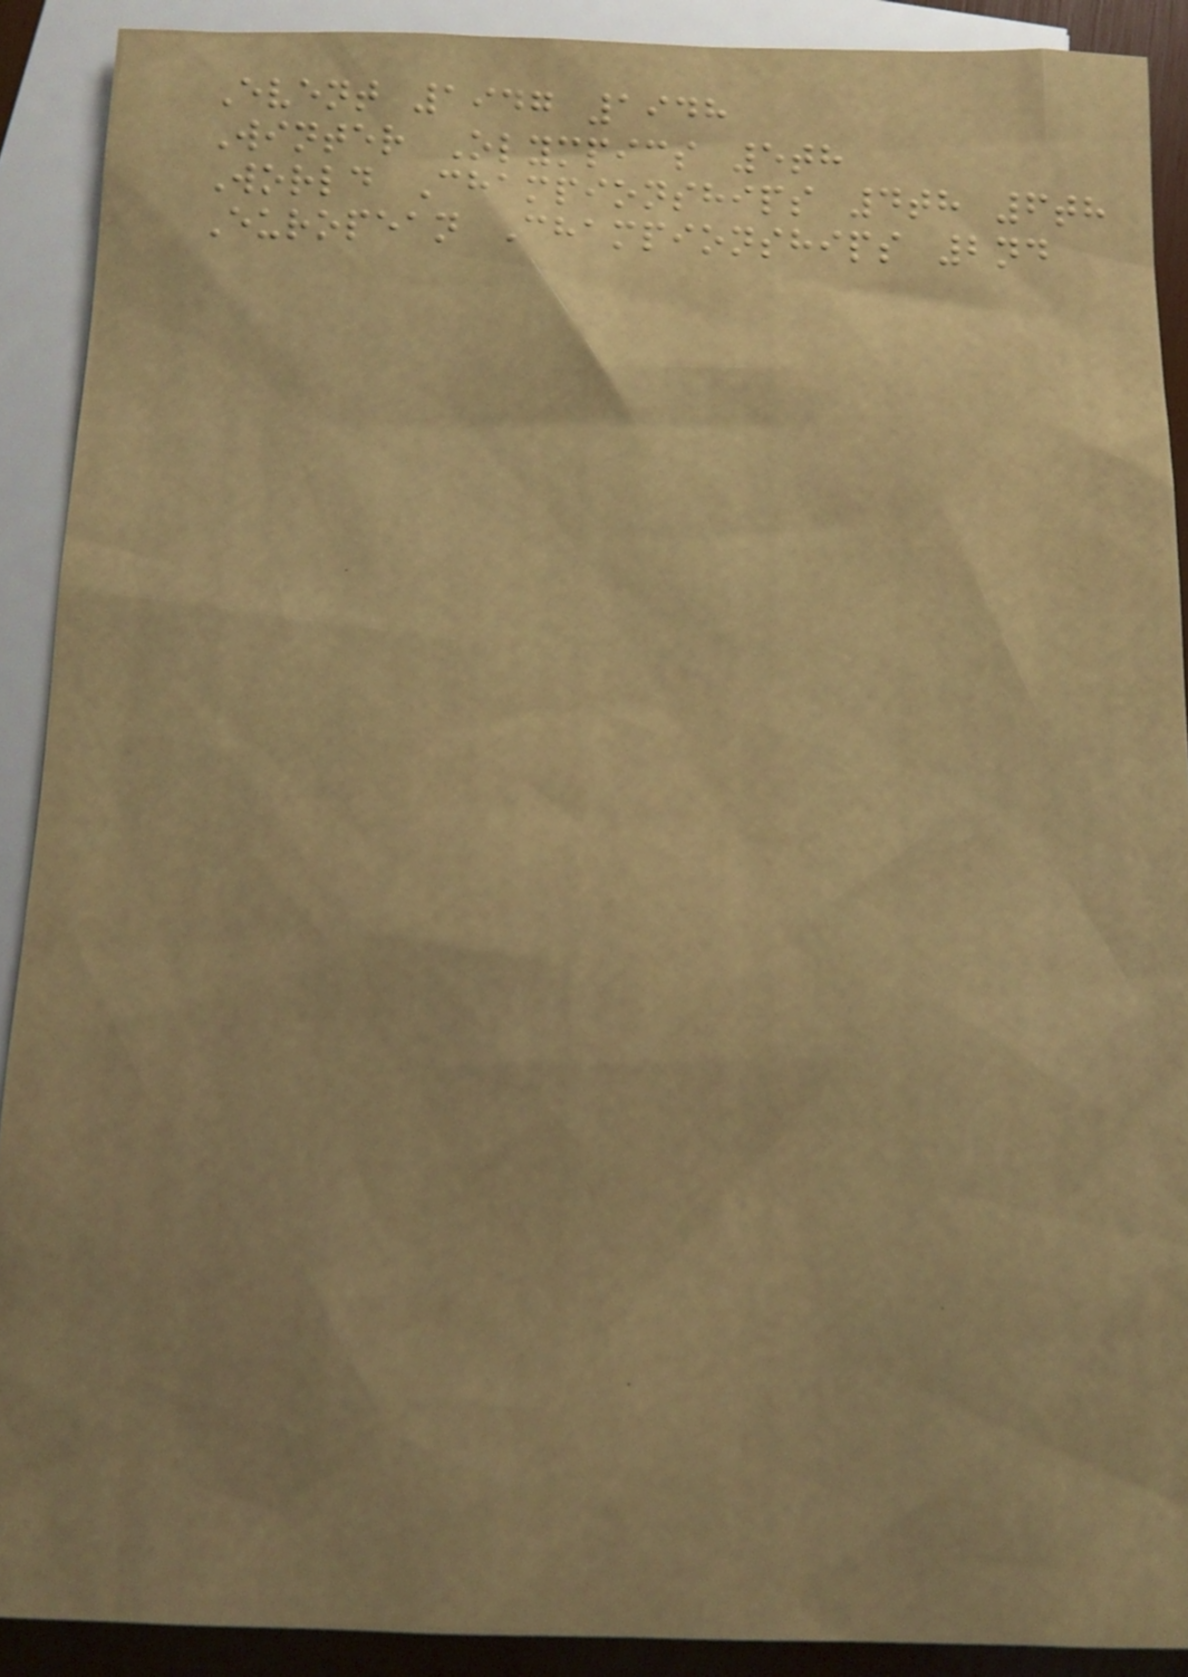Event 1947 1948
Winter Olympics 5th
World Championships 4th 6th
European Championships 2nd
